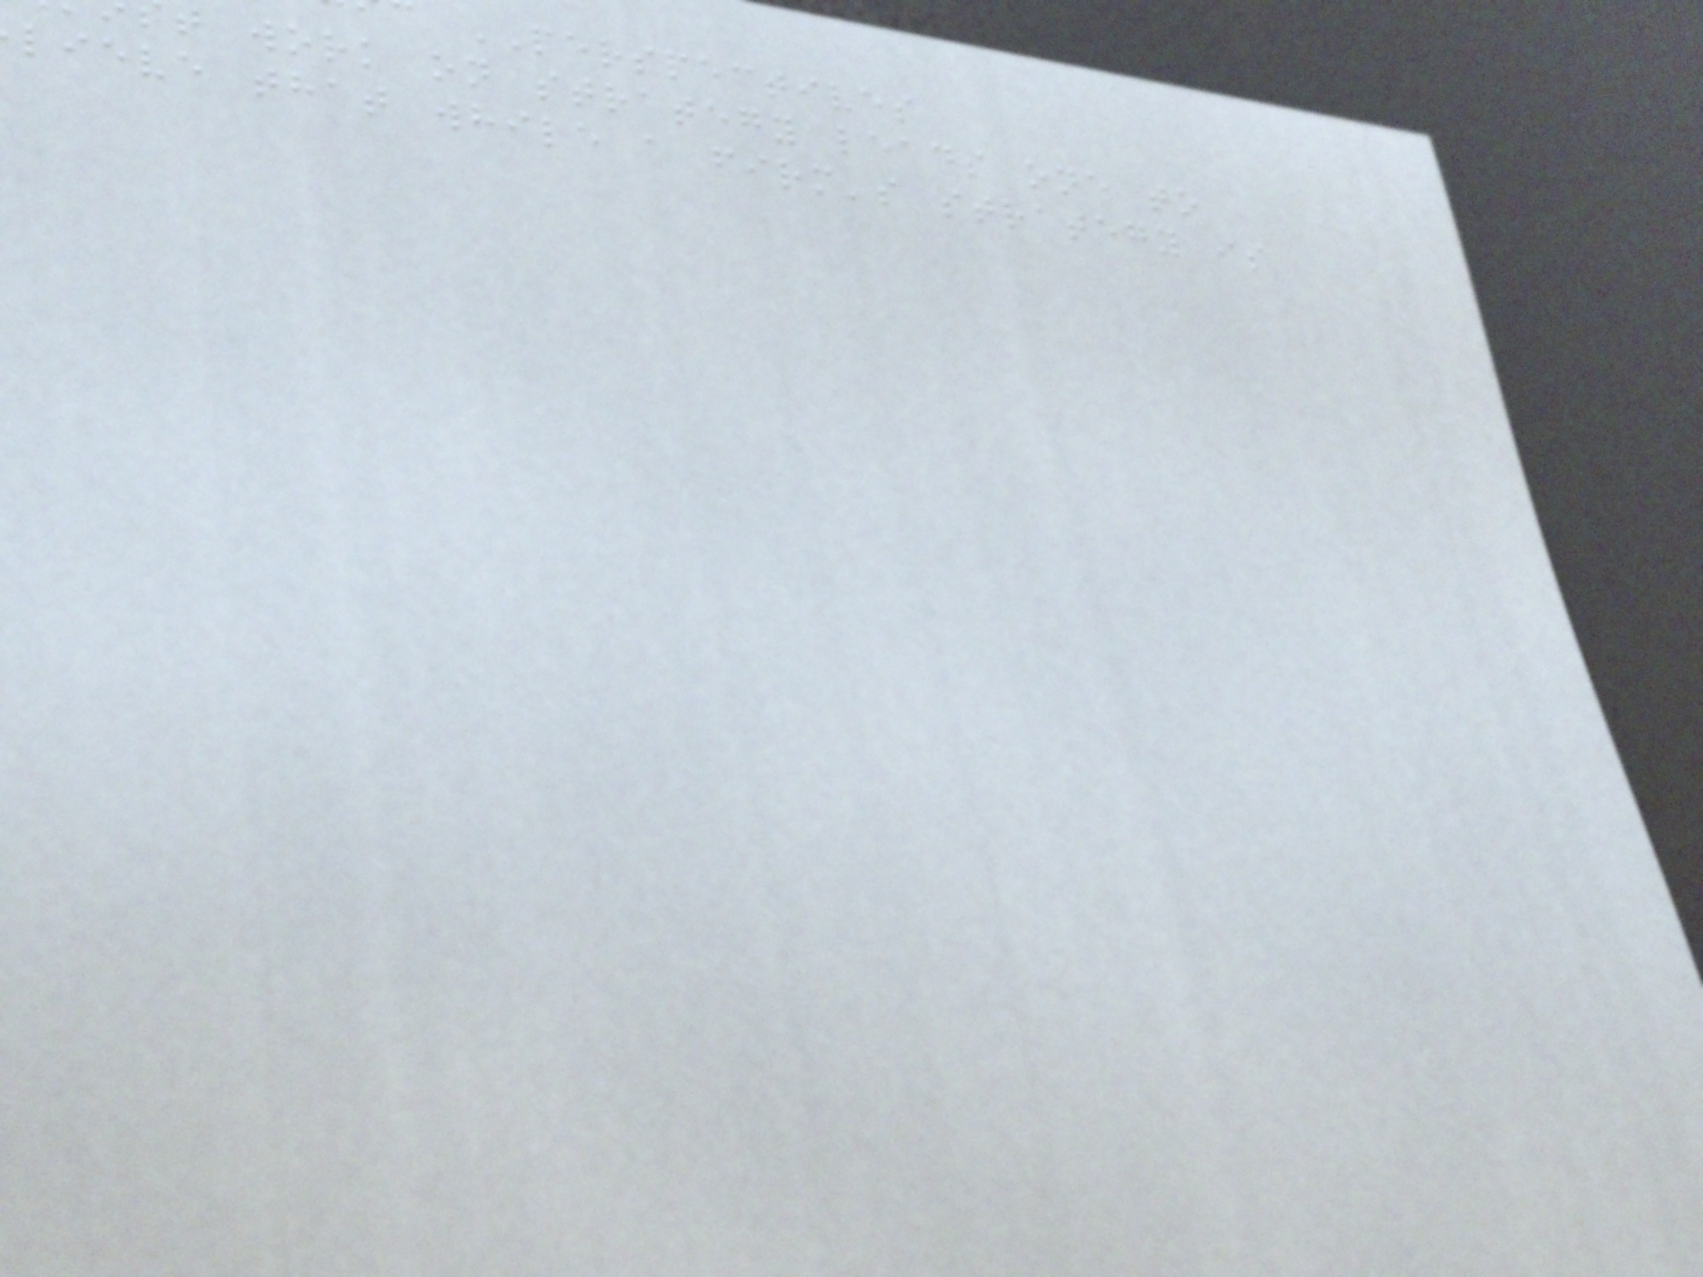PERSPECTIVES
t work on strategy leads one to
lieve that while a firm's strategy is
